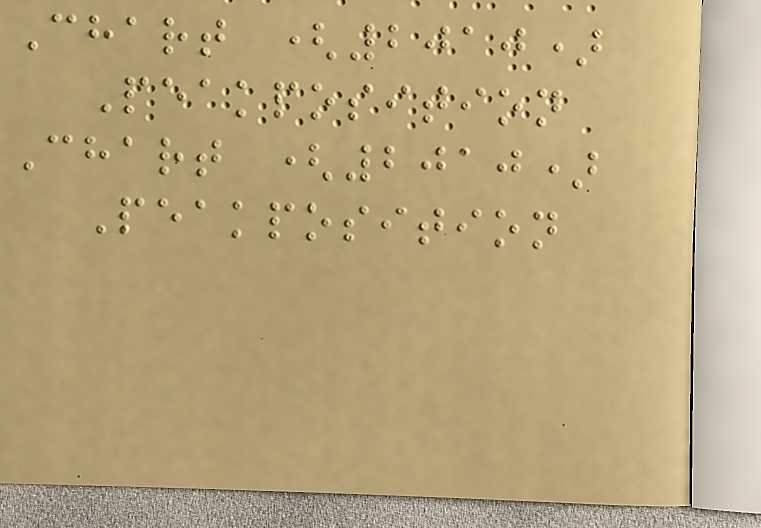Chart (2010)
Peakposition
Chart (2010)
Peakposition
